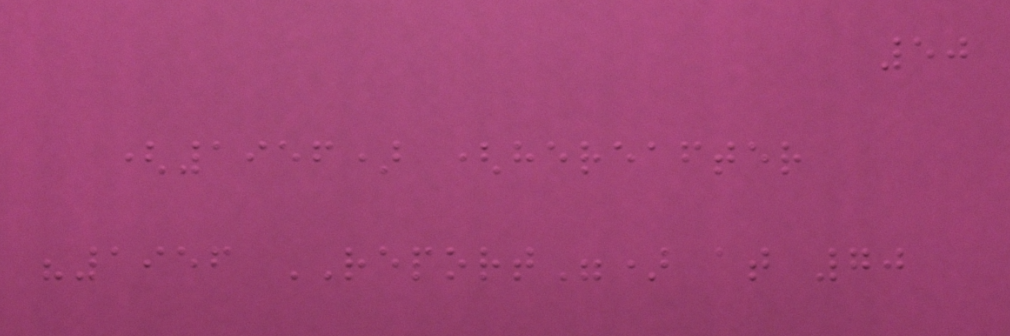50
(1956) (hereafter
"1956 REPORT") at 70
